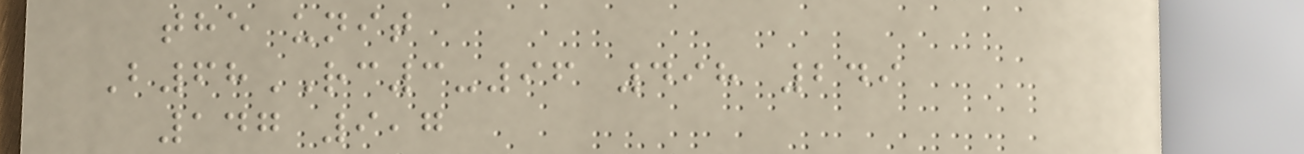the unit
B68RC3-96 498 249
147 9,7
